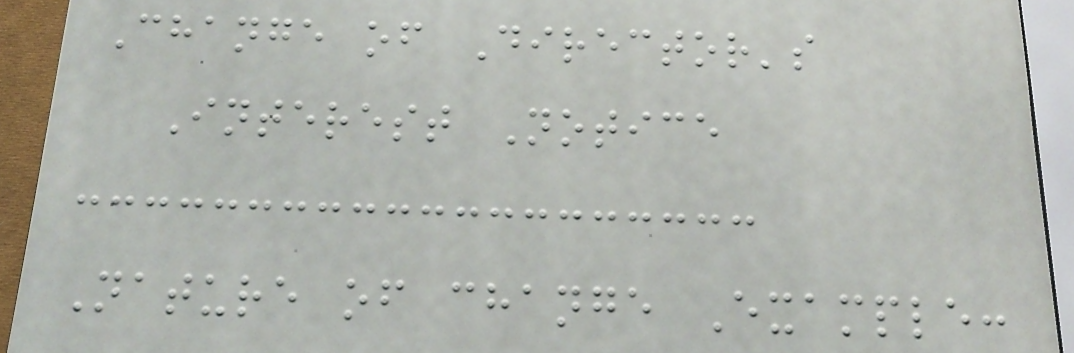Change of Director's
Interest Notice
Nature of change Example:
